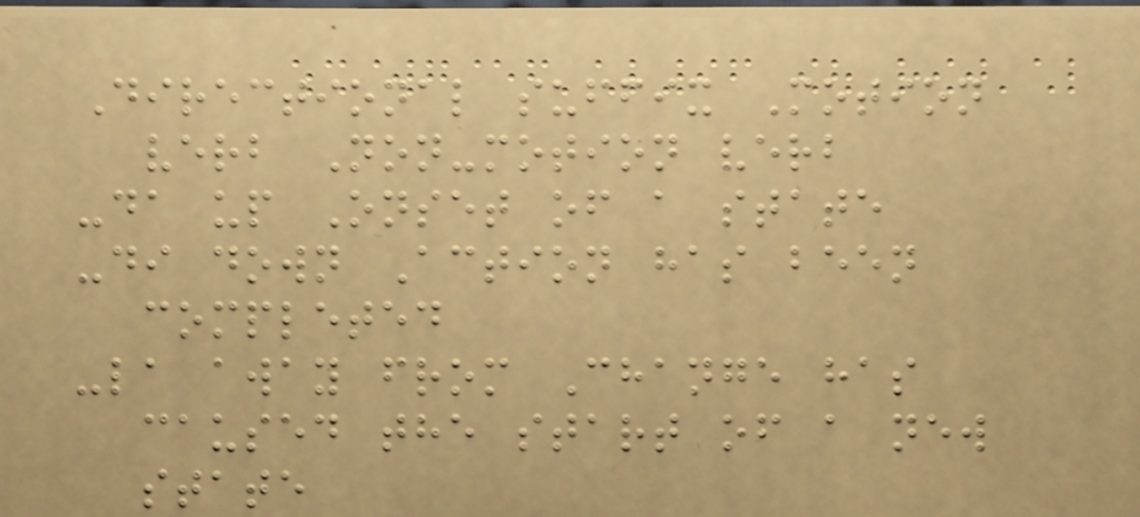Directional suffix Motion
verb Non-motion verb
-da up Onset of a state
-di down Action has been
completed
-la away from Change has
caused the start of a new
state
